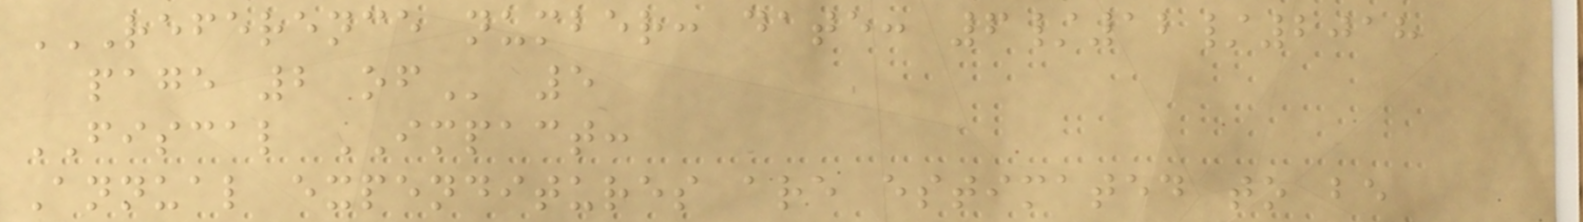REFERENCE NUMBER: DATE: 6/12/2018
PAGE 2 OF 5
FISCAL IMPACT:
Annual expenditures are estimated to be
